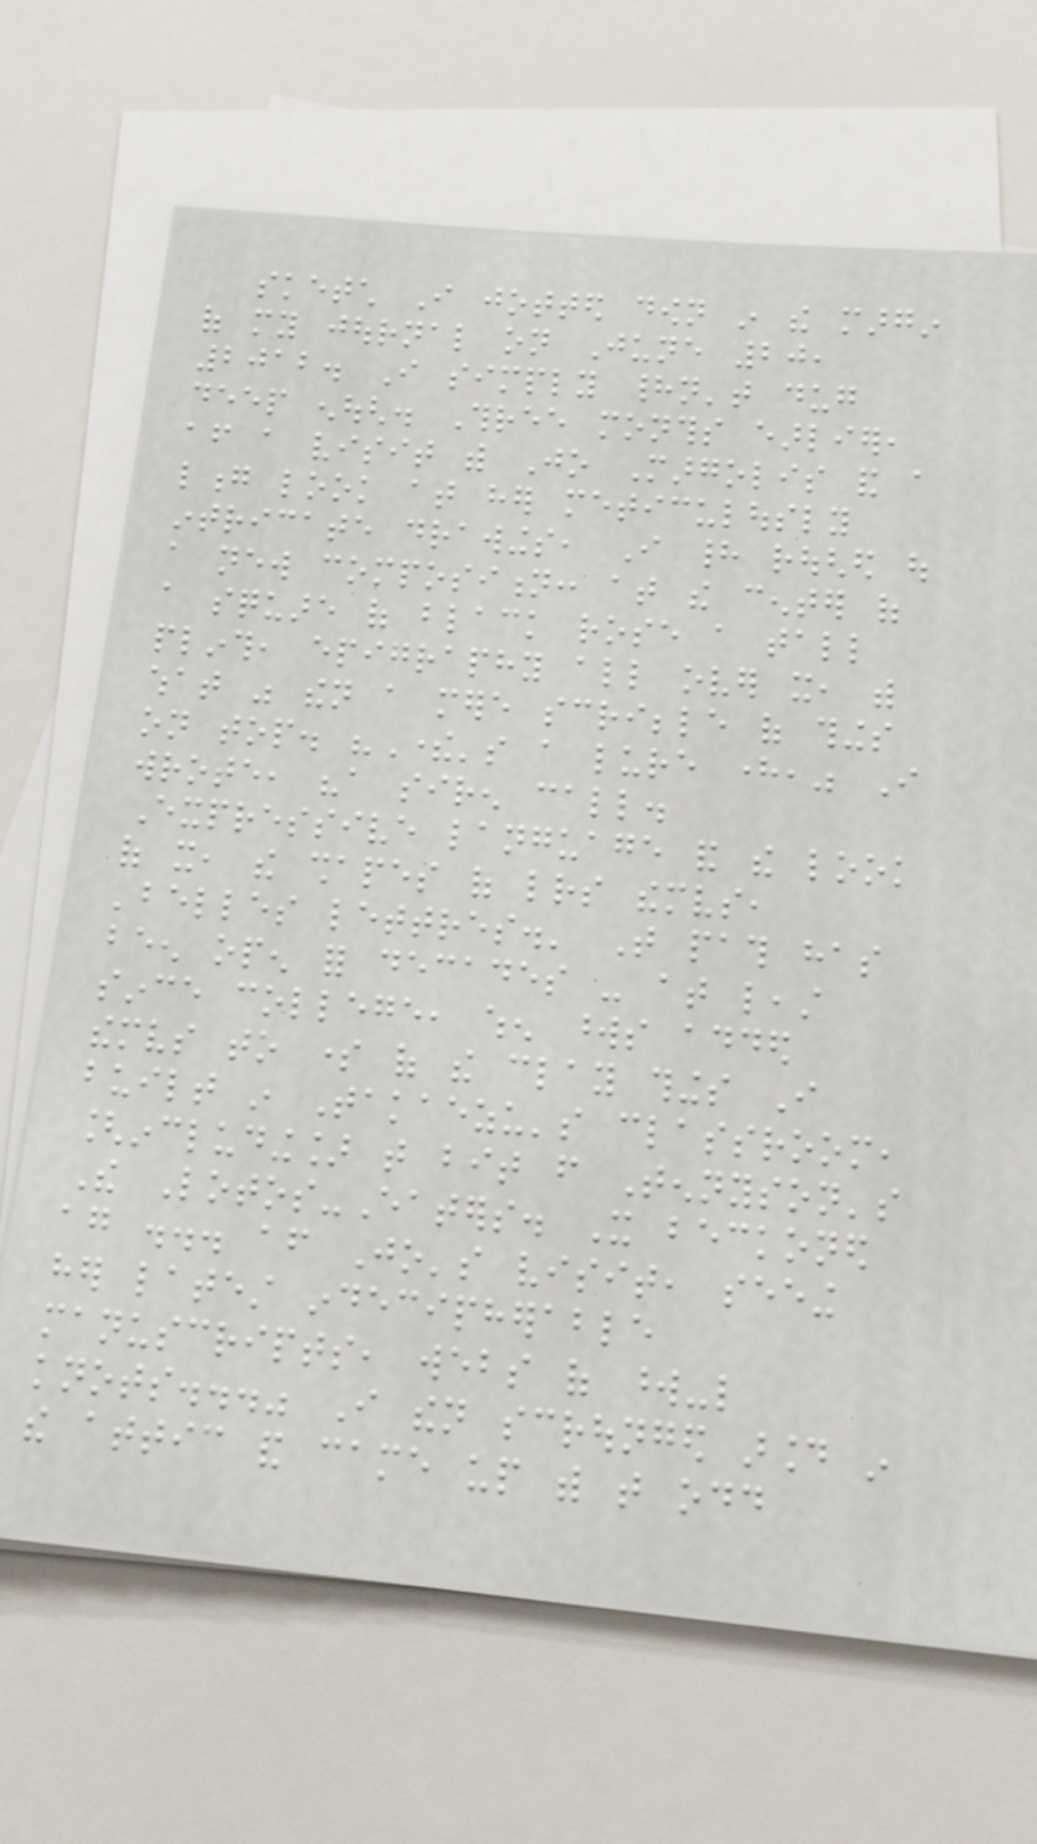sketch I jotted down in the margin
of my journal on June 20,
2012. I simply hadn't dug
deep enough. Three months earlier,
after a visit with Jo Margolis and a
long look at her meticulously
intricate drawings, I had roughed out
a new composition: at the center of
a square of black rose a tall
plinth, epigraphy all over it, with
what was then a mere scribble of things
on top. "There's a lure here," I
wrote, "a siren call.
Expressive language and the look
of it, the shapes of letters themselves,
'belles lettres.' That path has
been open for decades - at least
since college, when words added
themselves to some of the clay things I
built in Takaezu's classroom,
[including] that bit from Tennyson's
The Lotos-Eaters. It beckoned
again ... after Jo's visit, seeing
her latest indecipherable
manuscripts, webs of word-like
knots..." I then scrounged around in
the attic and came up with that odd
